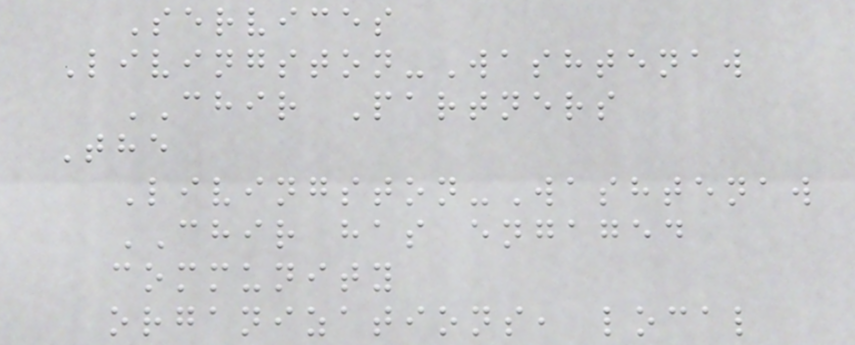Services
Livingston-Washtenaw
CHIR Partners
The
Livingston-Washtenaw
CHIR has engaged
community
organizations, local
